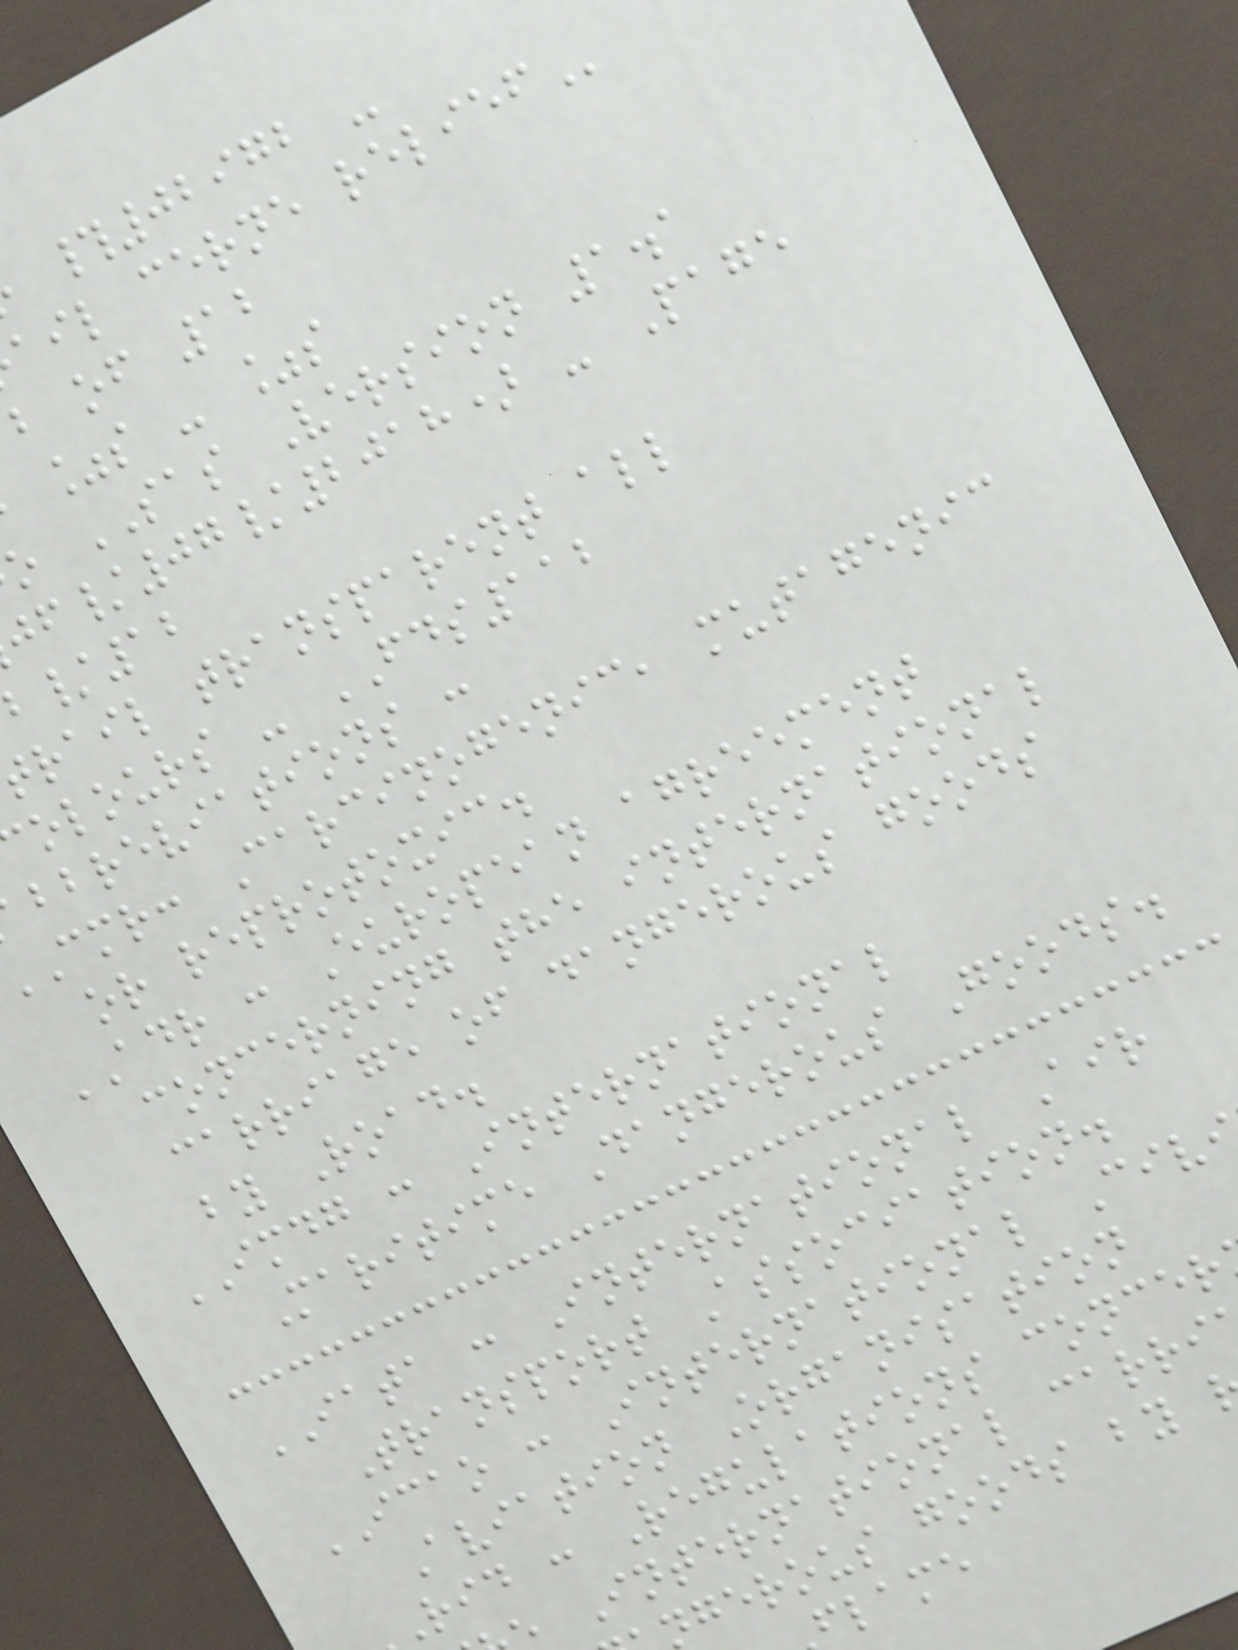#02972 -
ail cerne
b of 12
%s - %s
o SAS Version 1.1
/07/2018) - Page
/12
rail transparent all
olours - FDS112
bbreviations :
cmr: Carcinogenic, mutagenic
or reprotoxic.
ADR : European agreement
concerning the international
carriage of dangerous goods
by Road.
IMDG : International
Maritime Dangerous Goods.
IATA : International Air
Transport Association.
ICAO : International Civ
Aviation Organisation
rid : Regulations concer
International carri
gerous goods by
flame
